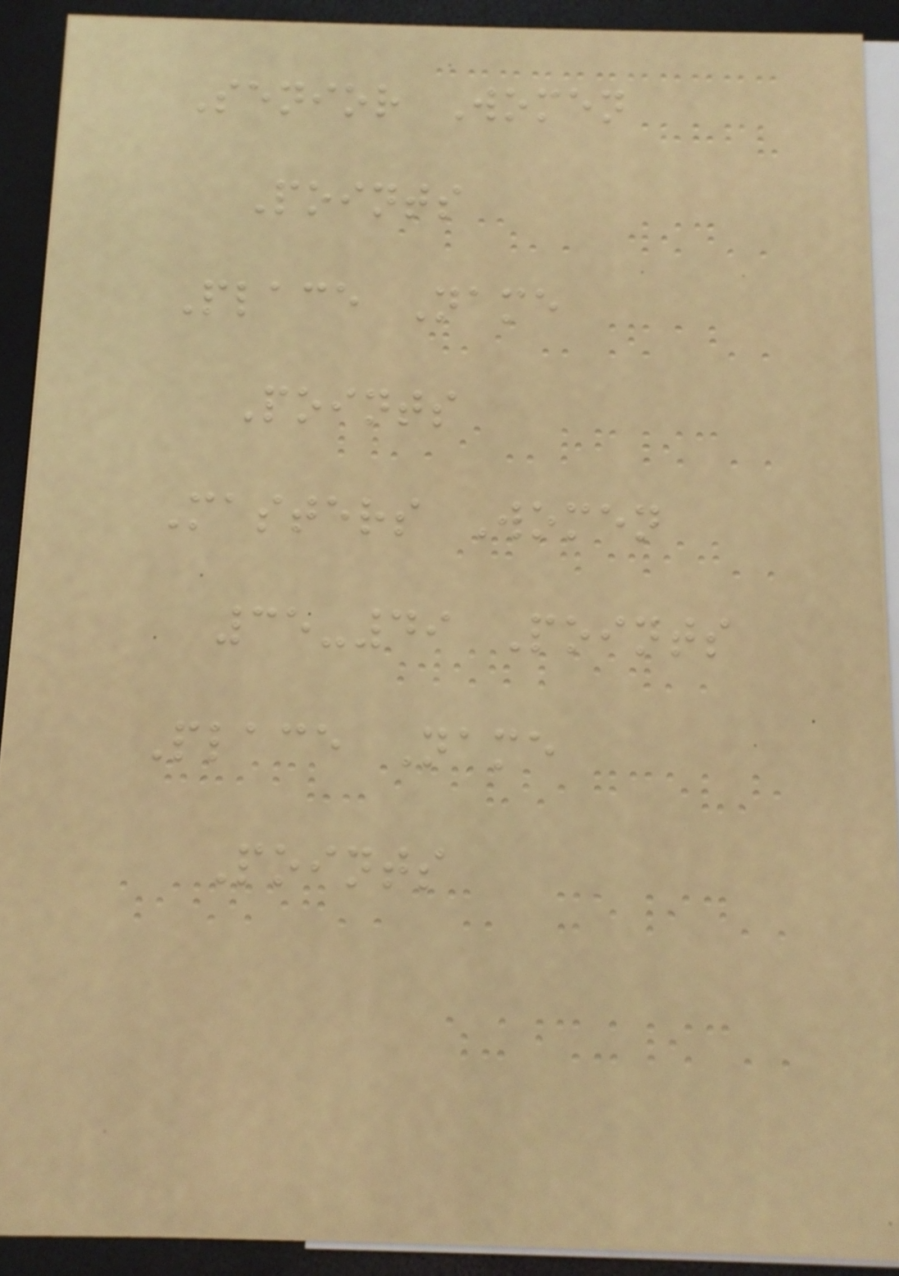Senior Women
Points
Place Name
Points
Masters Women
35-49 Points
Place Name
Points
